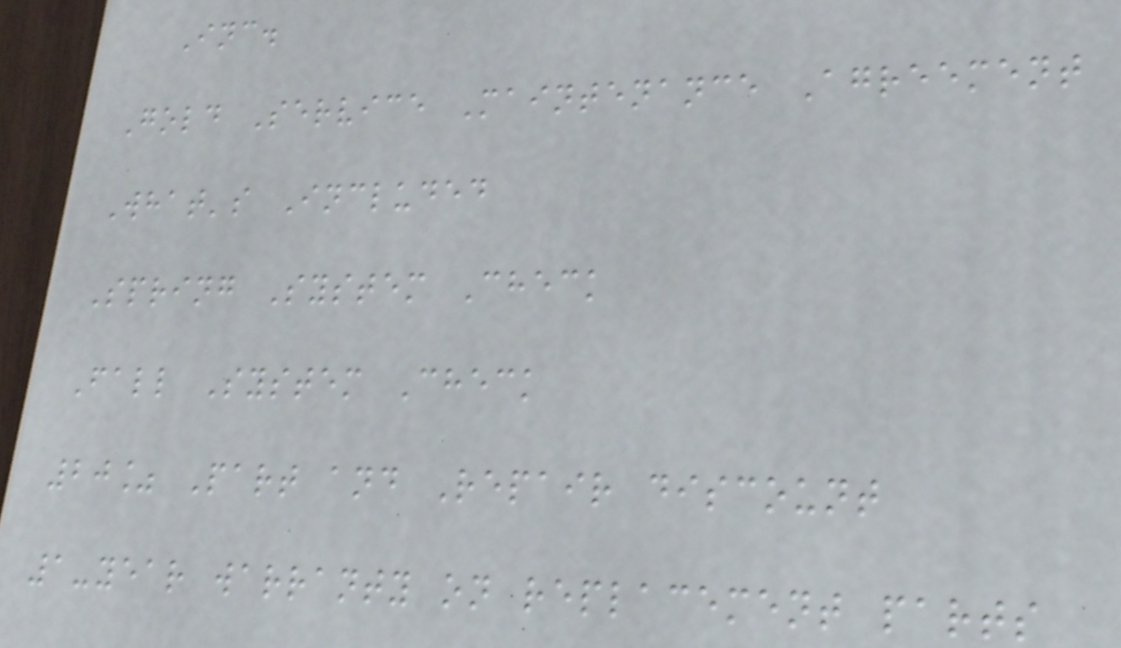Inc.
Gold Service Maintenance Agreement
What's Included
Spring System Check
Fall System Check
20% Part and Repair discount
1-year warranty on replacement parts
